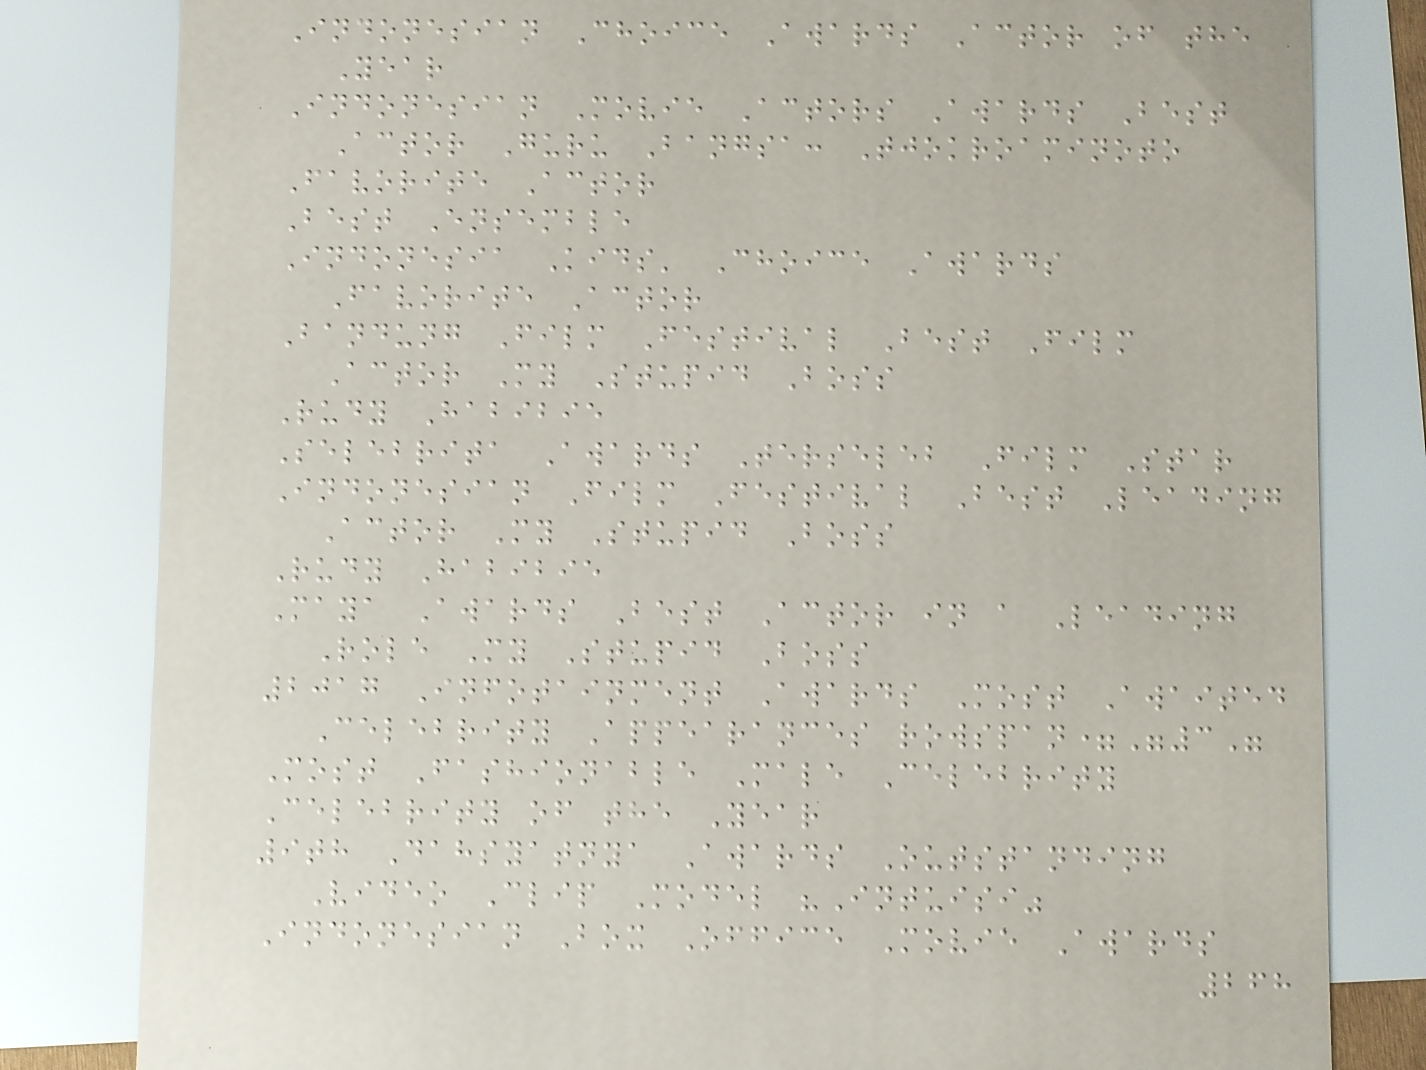Indonesian Choice Awards Actor of the
Year
Indonesian Movie Actors Awards Best
Actor Guru Bangsa: Tjokroaminoto
Favorite Actor
Best Ensemble
Indonesia Kids' Choice Awards
Favorite Actor
Bandung Film Festival Best Film
Actor My Stupid Boss
Rudy Habibie
Selebrita Awards Terseleb Film Star
Indonesian Film Festival Best Leading
Actor My Stupid Boss
Rudy Habibie
Maya Awards Best Actor in a Leading
Role My Stupid Boss
2017 Infotainment Awards Most Awaited
Celebrity Appearances rowspan="3"
Most Fashionable Male Celebrity
Celebrity of the Year
9th Dahsyatnya Awards Outstanding
Video Clip Model "Intuisi"
Indonesian Box Office Movie Awards
268
